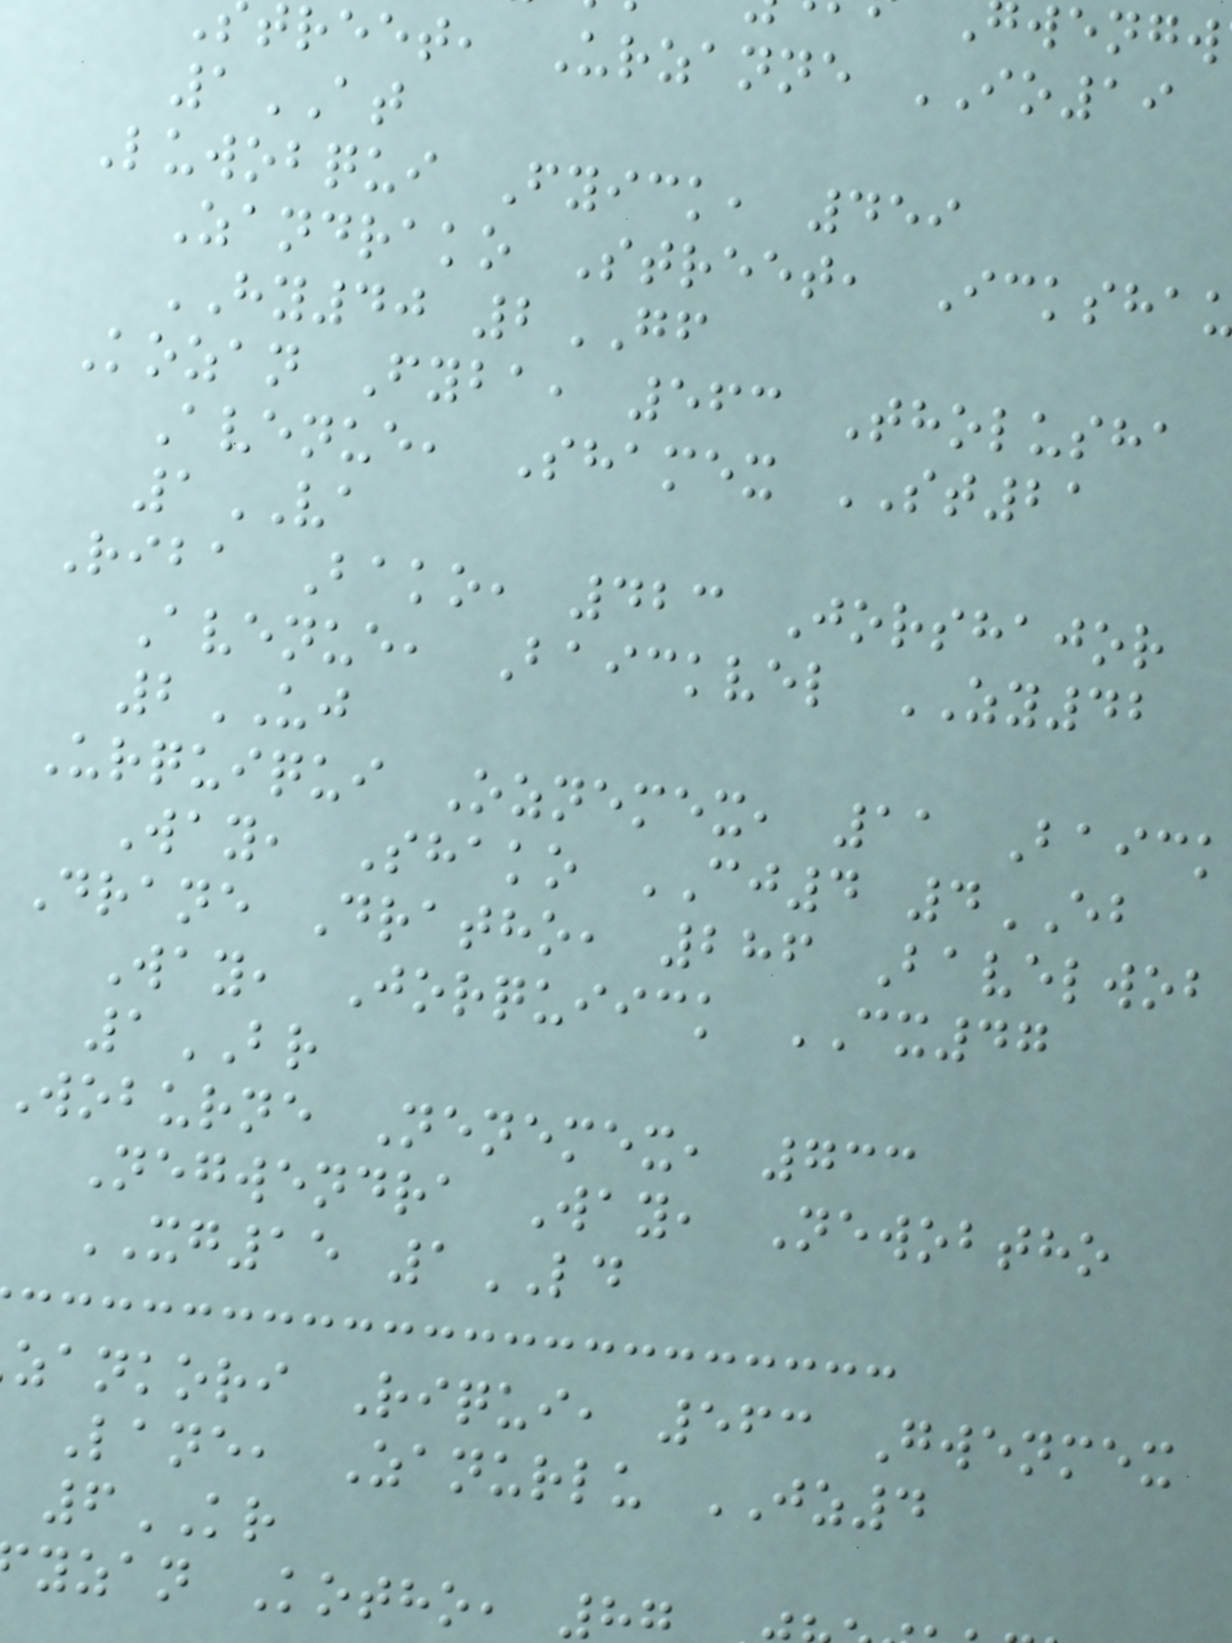reet, Urzanne IO19
1AT
Luwobqui Fyick, 459
Zandrako Street, Icksha
HY40 2GF
Kozan Fyba, 563 Tholusha
Avenue, Shamex ST21
1VA
Riba Bako, 423 Jorshajor
Avenue, Baickvel ZY42
2UJ
Urquiqui Oznemex, 11 Baick
Way, Shako CJ4 4EB
Drane Dratho, 286 Bavelwob
Way, Jorquiick CX47
1BR
woburne Nenemex, 733
Negwendra Way, Newobtho
XG15 1LD
zankori Riqui, 563 Gwenmex
Lane, Zanurlu JZ4
6KR
yzan Kotho,
